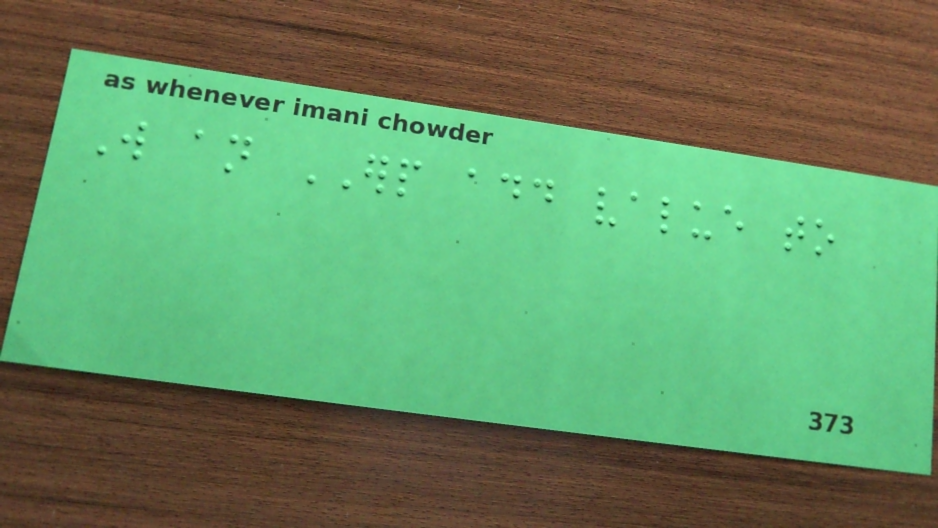Will an ERP add value to
